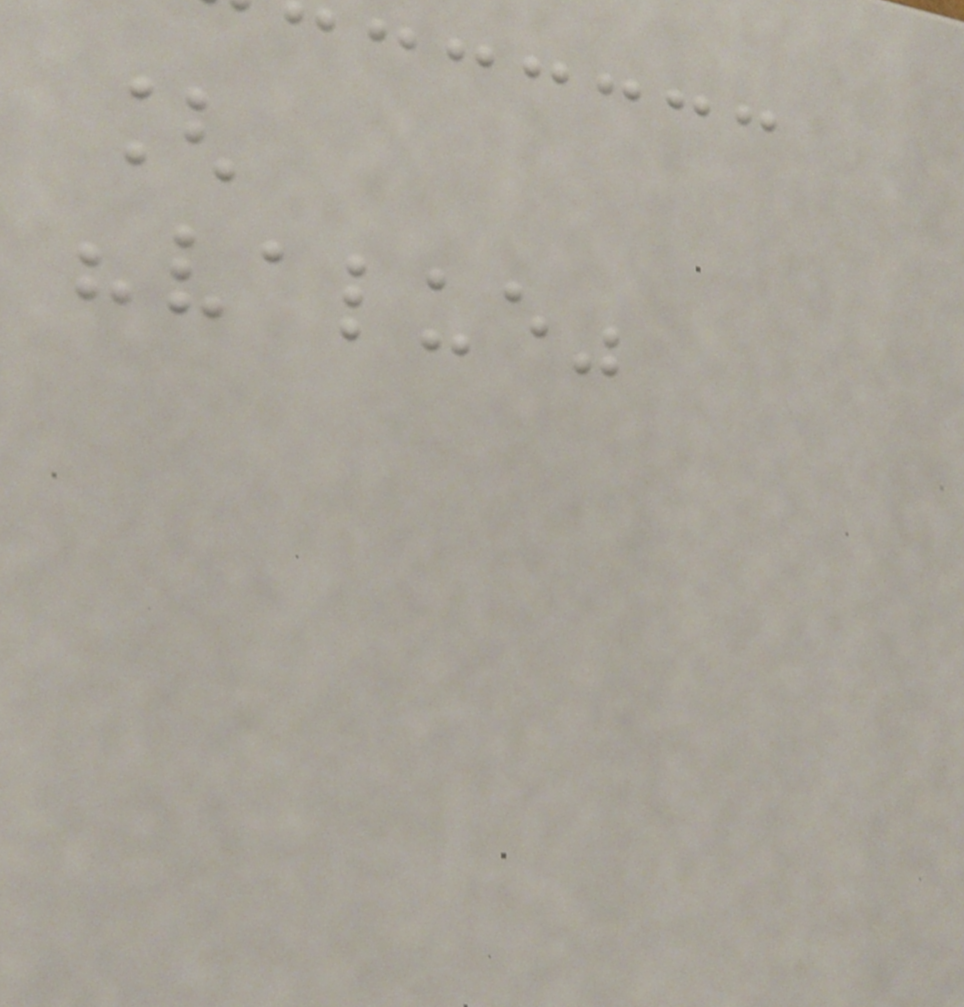[
"value"
